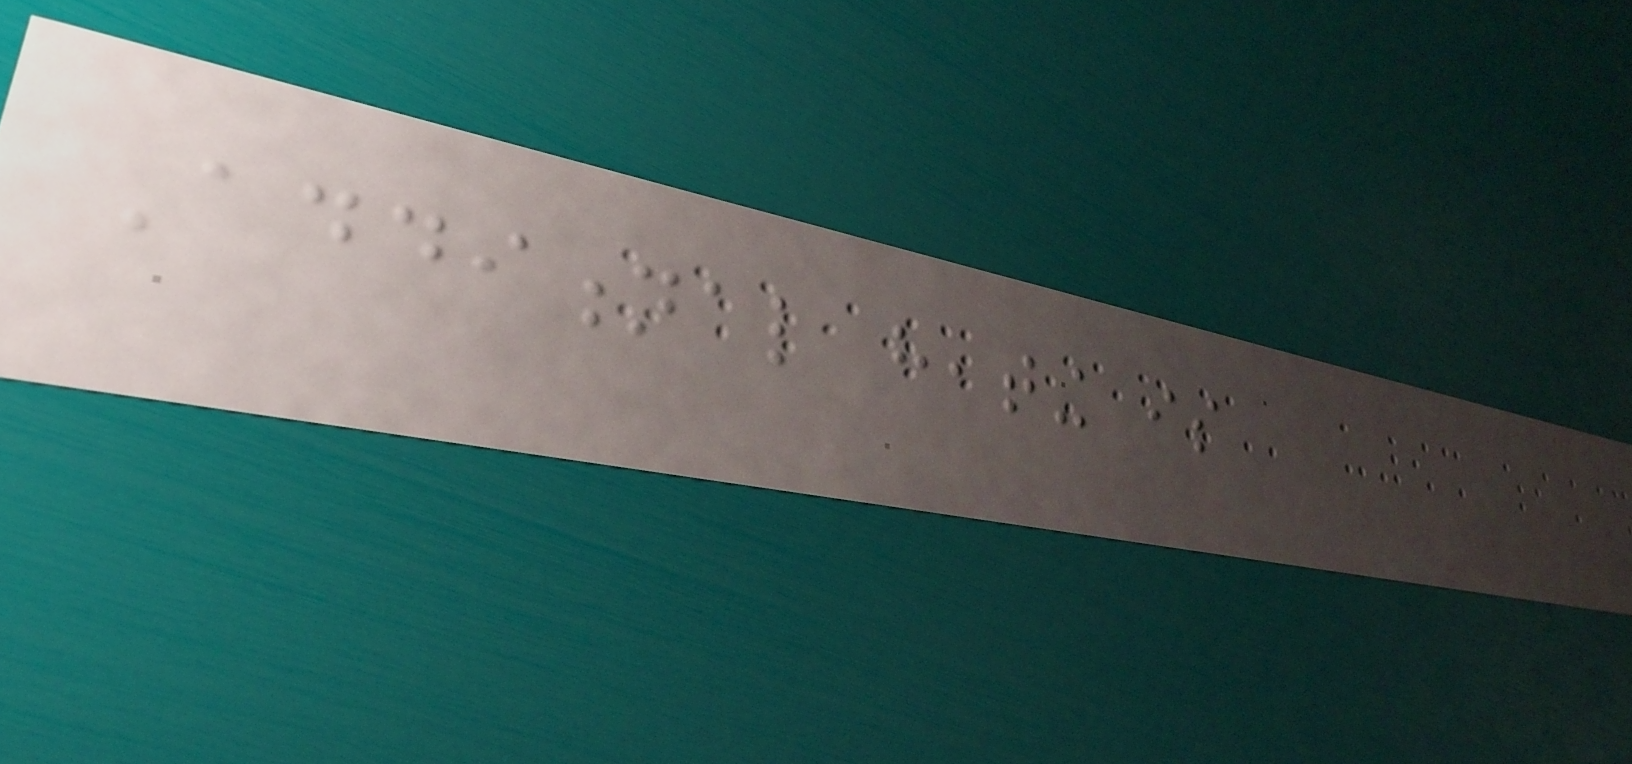Additional heating is
